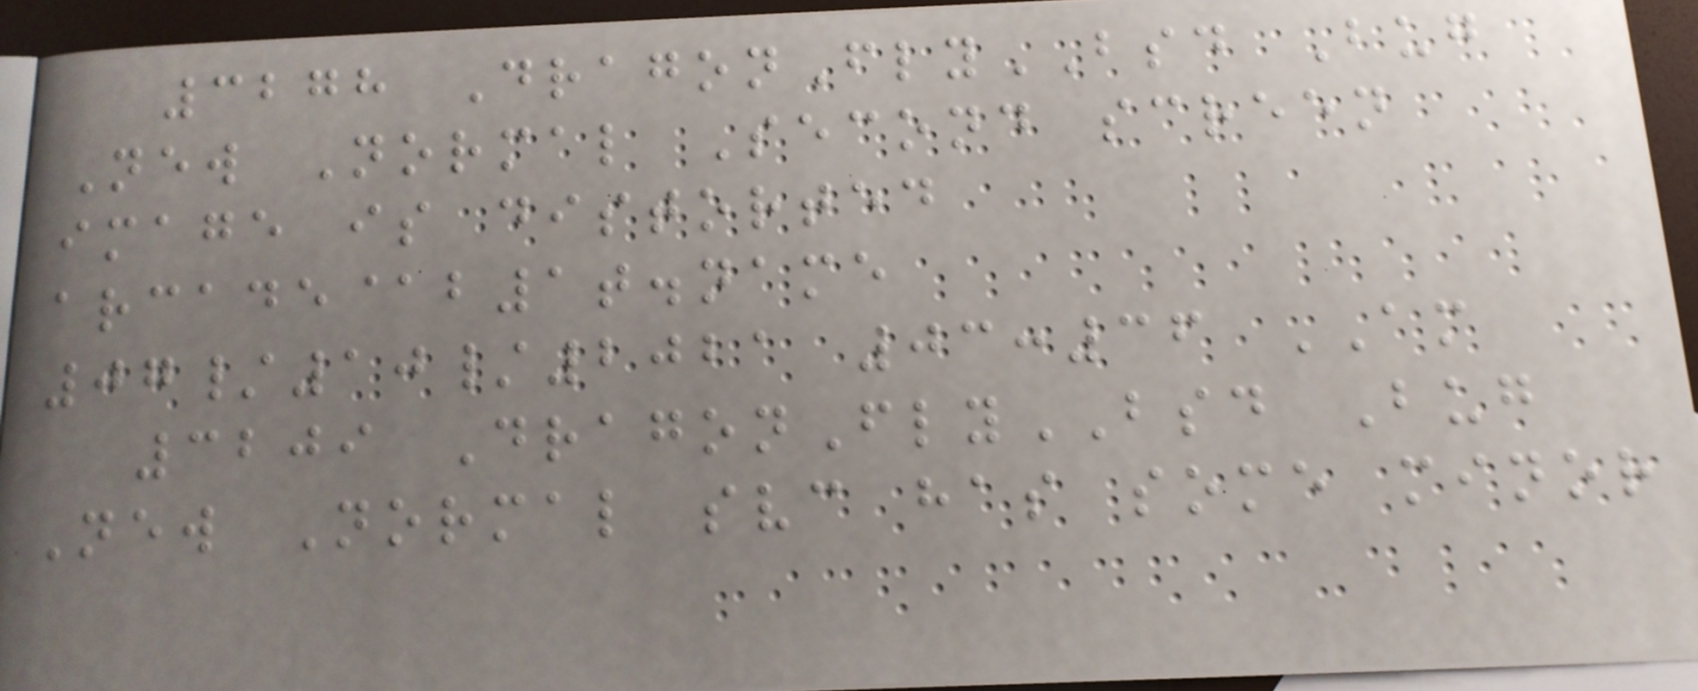3278 DragonFlyBSD Bug
New Normal Second screen
image is distorted
arcade@b1t.name
07/10/2021 03:36 AM
3209 DragonFlyBSD Bug
New Normal svc has some minor
